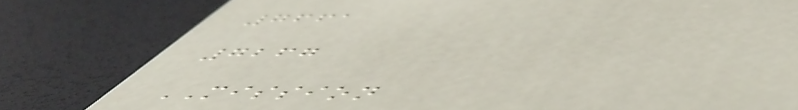7661
7267
MISSION
